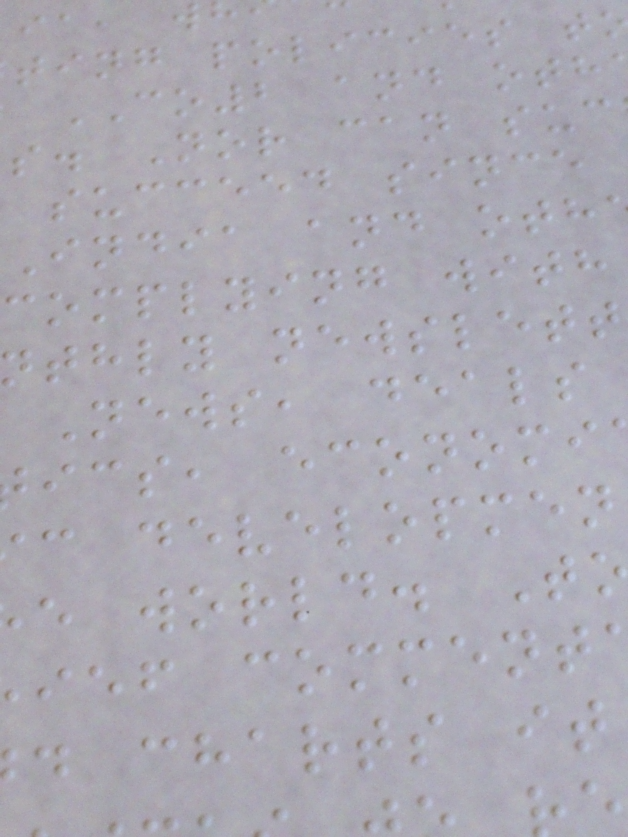ting policies t
CO2 and oth
s. Nor can suc
succeed since
India and oth
complying with
thly newslett
News, deals
ics, economi
c developmen
e world. T
ief comment
d charts it
